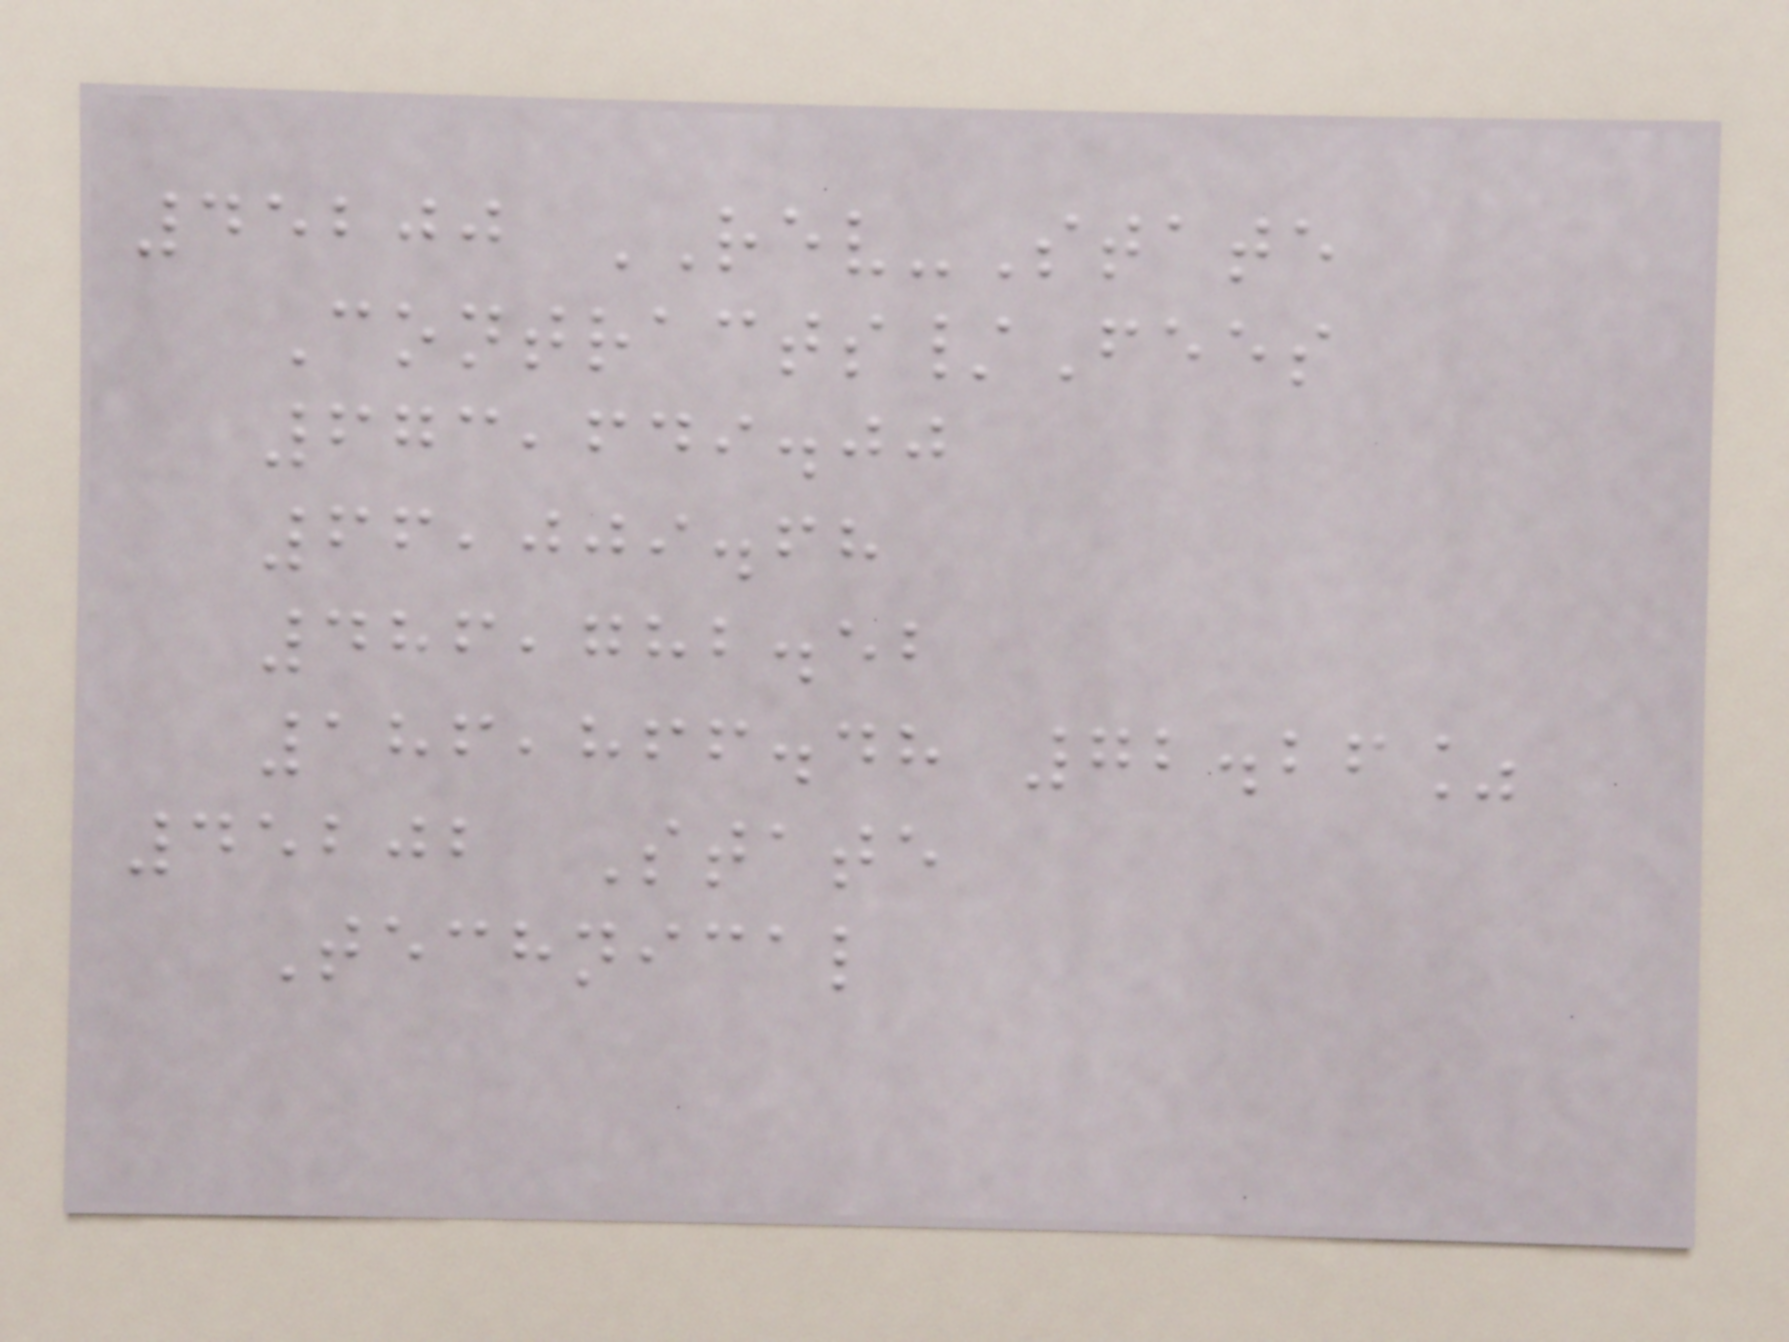45200 REV-State
Contracts/Fees
673,649.00
66,009.68
486,782.52
186,866.48 72.26%
45202 State
Technical
